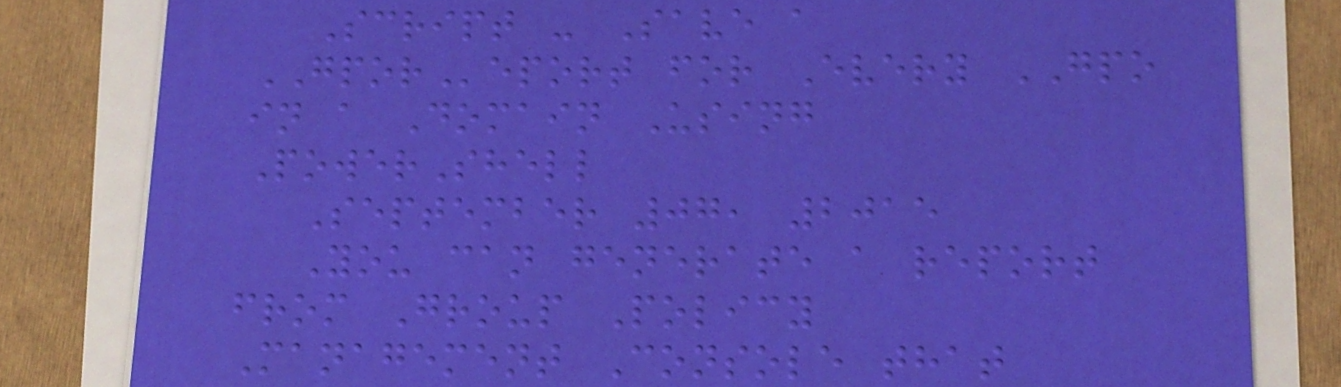Script - Save a
GPOReport for Every GPO
in a Domain Using
PowerShell
September 07, 2015
You can generate a report
from Group Policy
Management Console that
